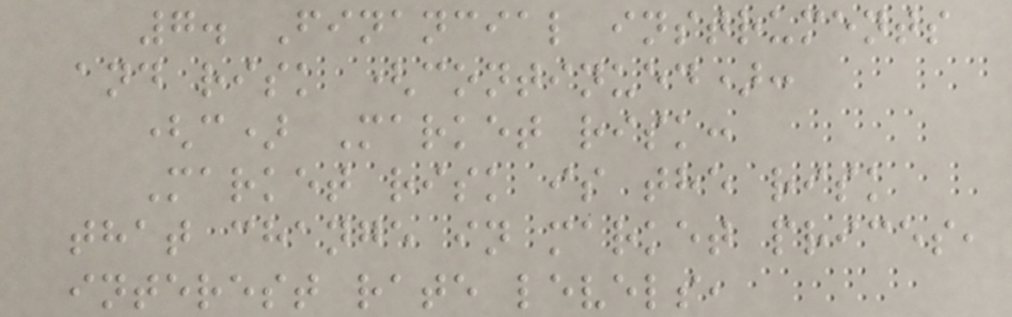7. Financial instruments
and risk (continued):
(c) Market risk:
Market risk is the risk
that change in market prices,
interest rate levels,
